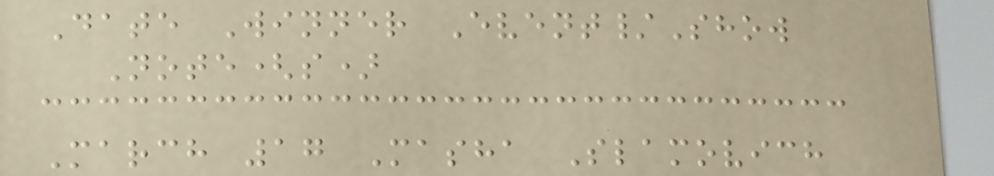Date Winner Event/Show
Note(s)
March 17 Masha Slamovich
